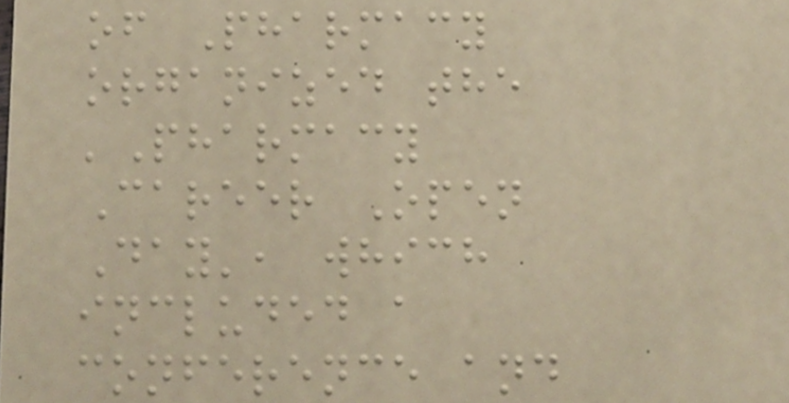of Pharmacy
organized the
'Pharmacy
Career Open
Day', which
included a
conference and
